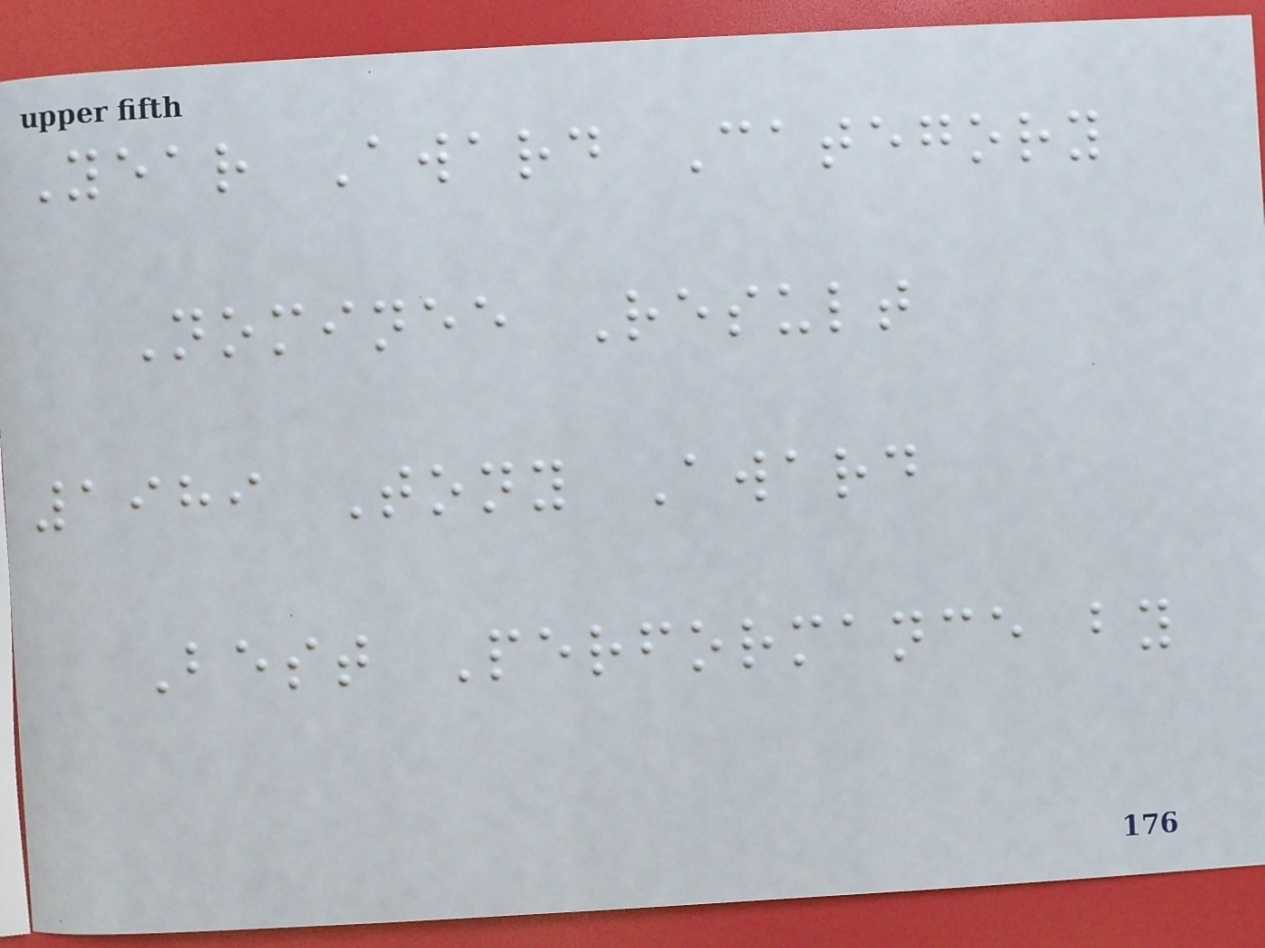Year Award Category
Nominee Result
1989 Tony Award
Best Performance by
